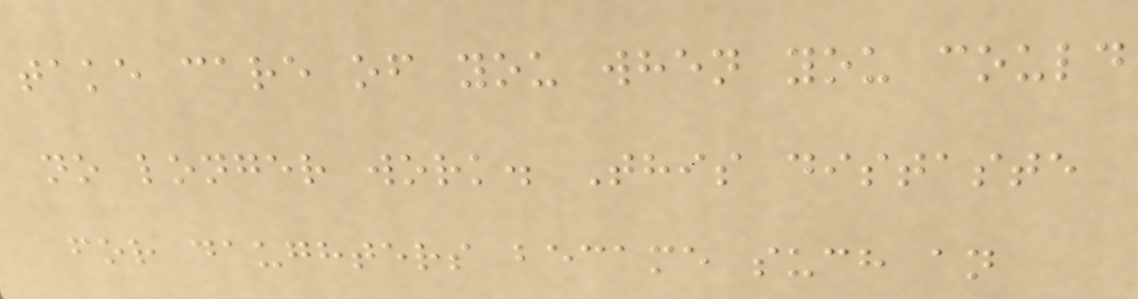take care of you when you could
no longer work. This distaste
for daughters became such an
